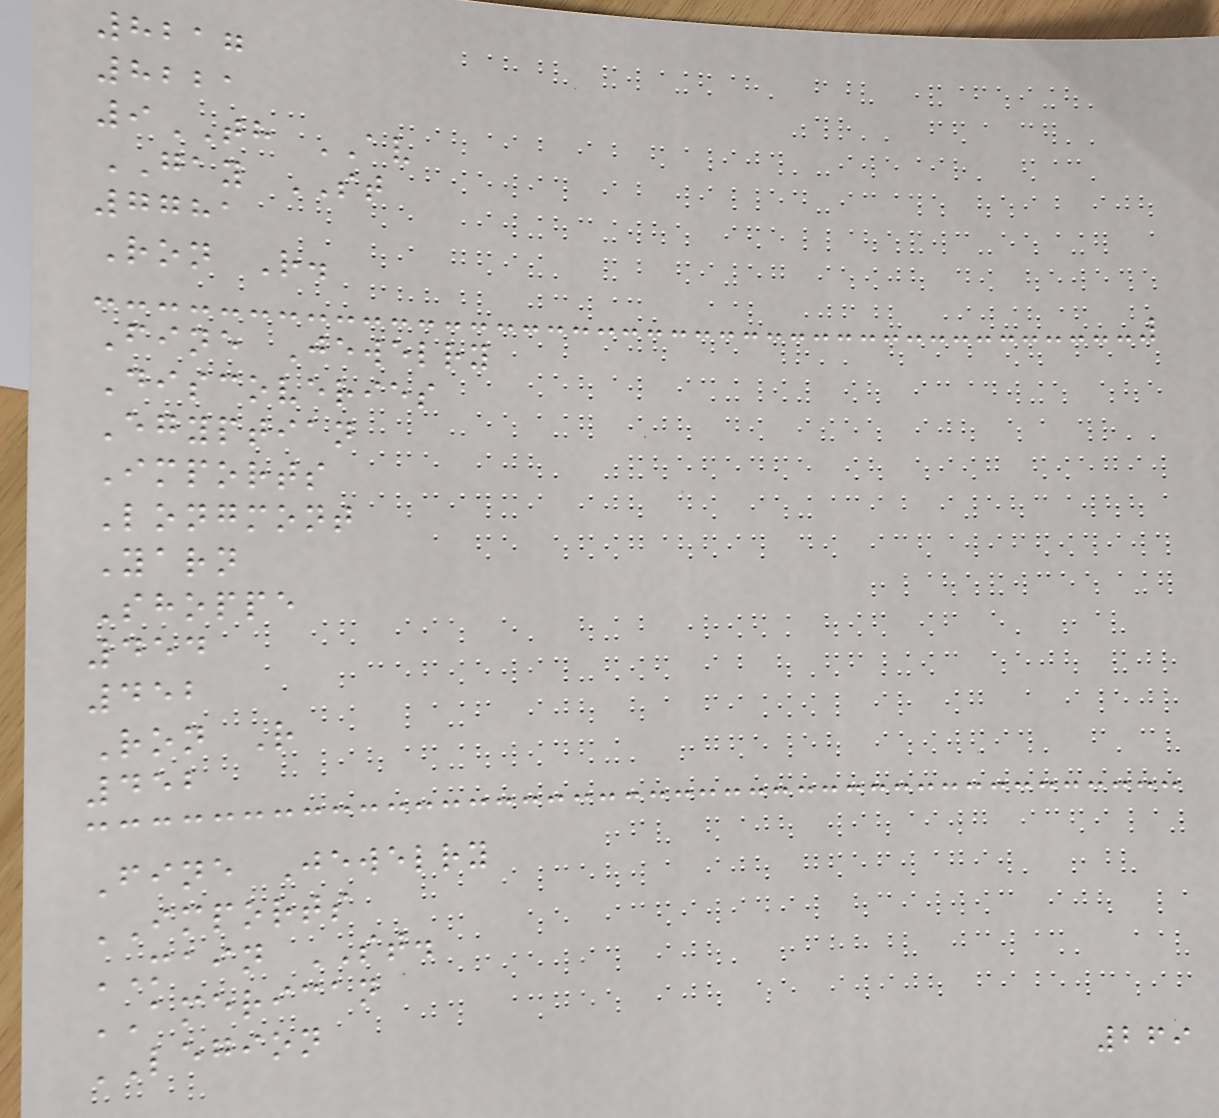8217
8221
9TH AV
GAY ST
7781
Ron R.
Fine Jewelry
Discoveries
Egyptian
Imports
Longmont
Yarn
Shoppe
454
452
Ron R
452
Fine Jewelry
IMPORTS
MAIN ST.
AMERICAN
LEGION
269
